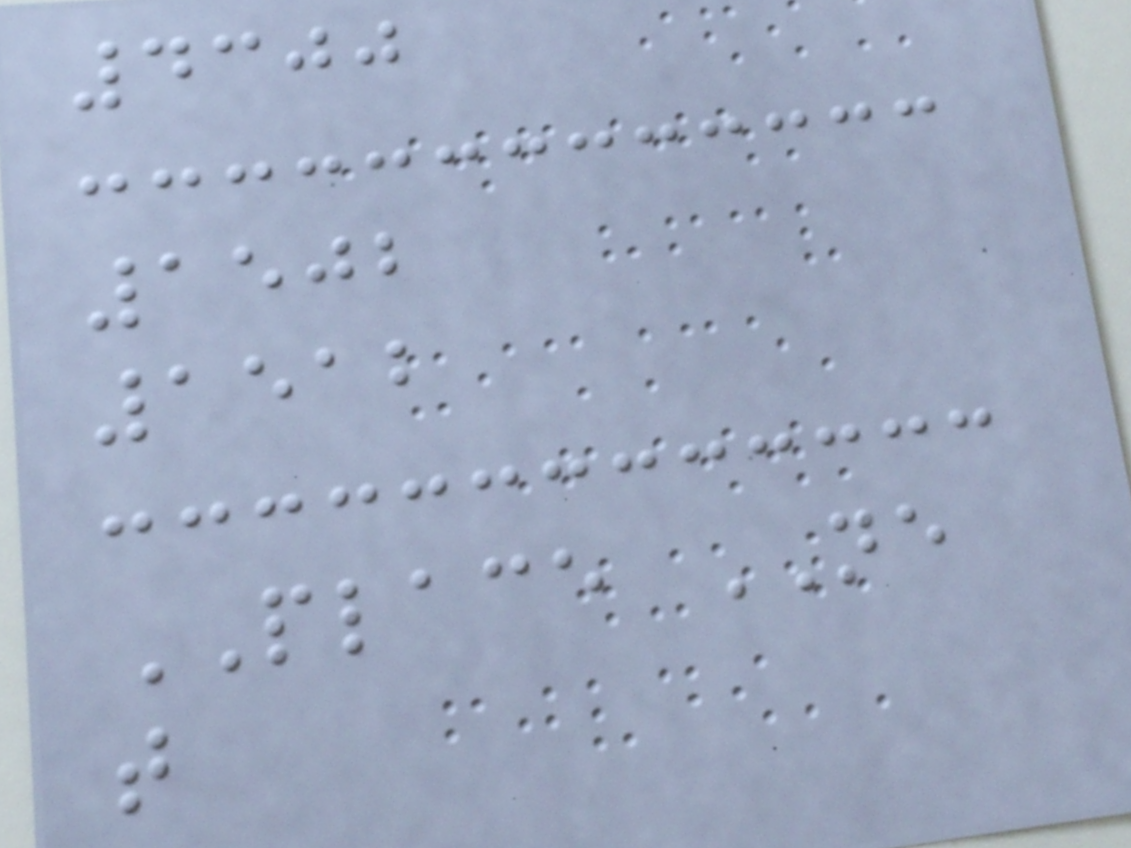4300
1502
1512
PLACE NE
t
